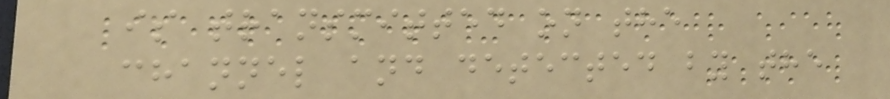is transmitted on the
channel and detected by the
